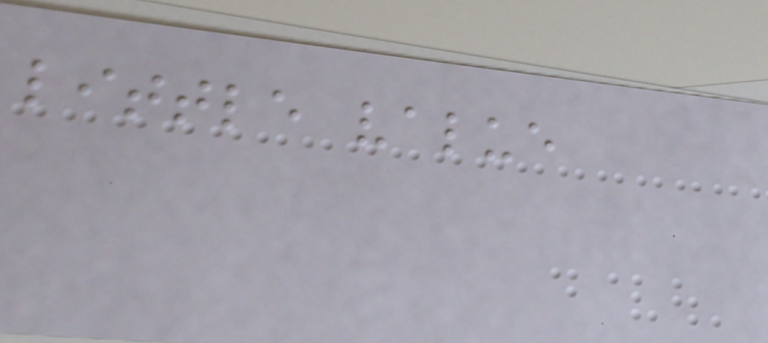little value
